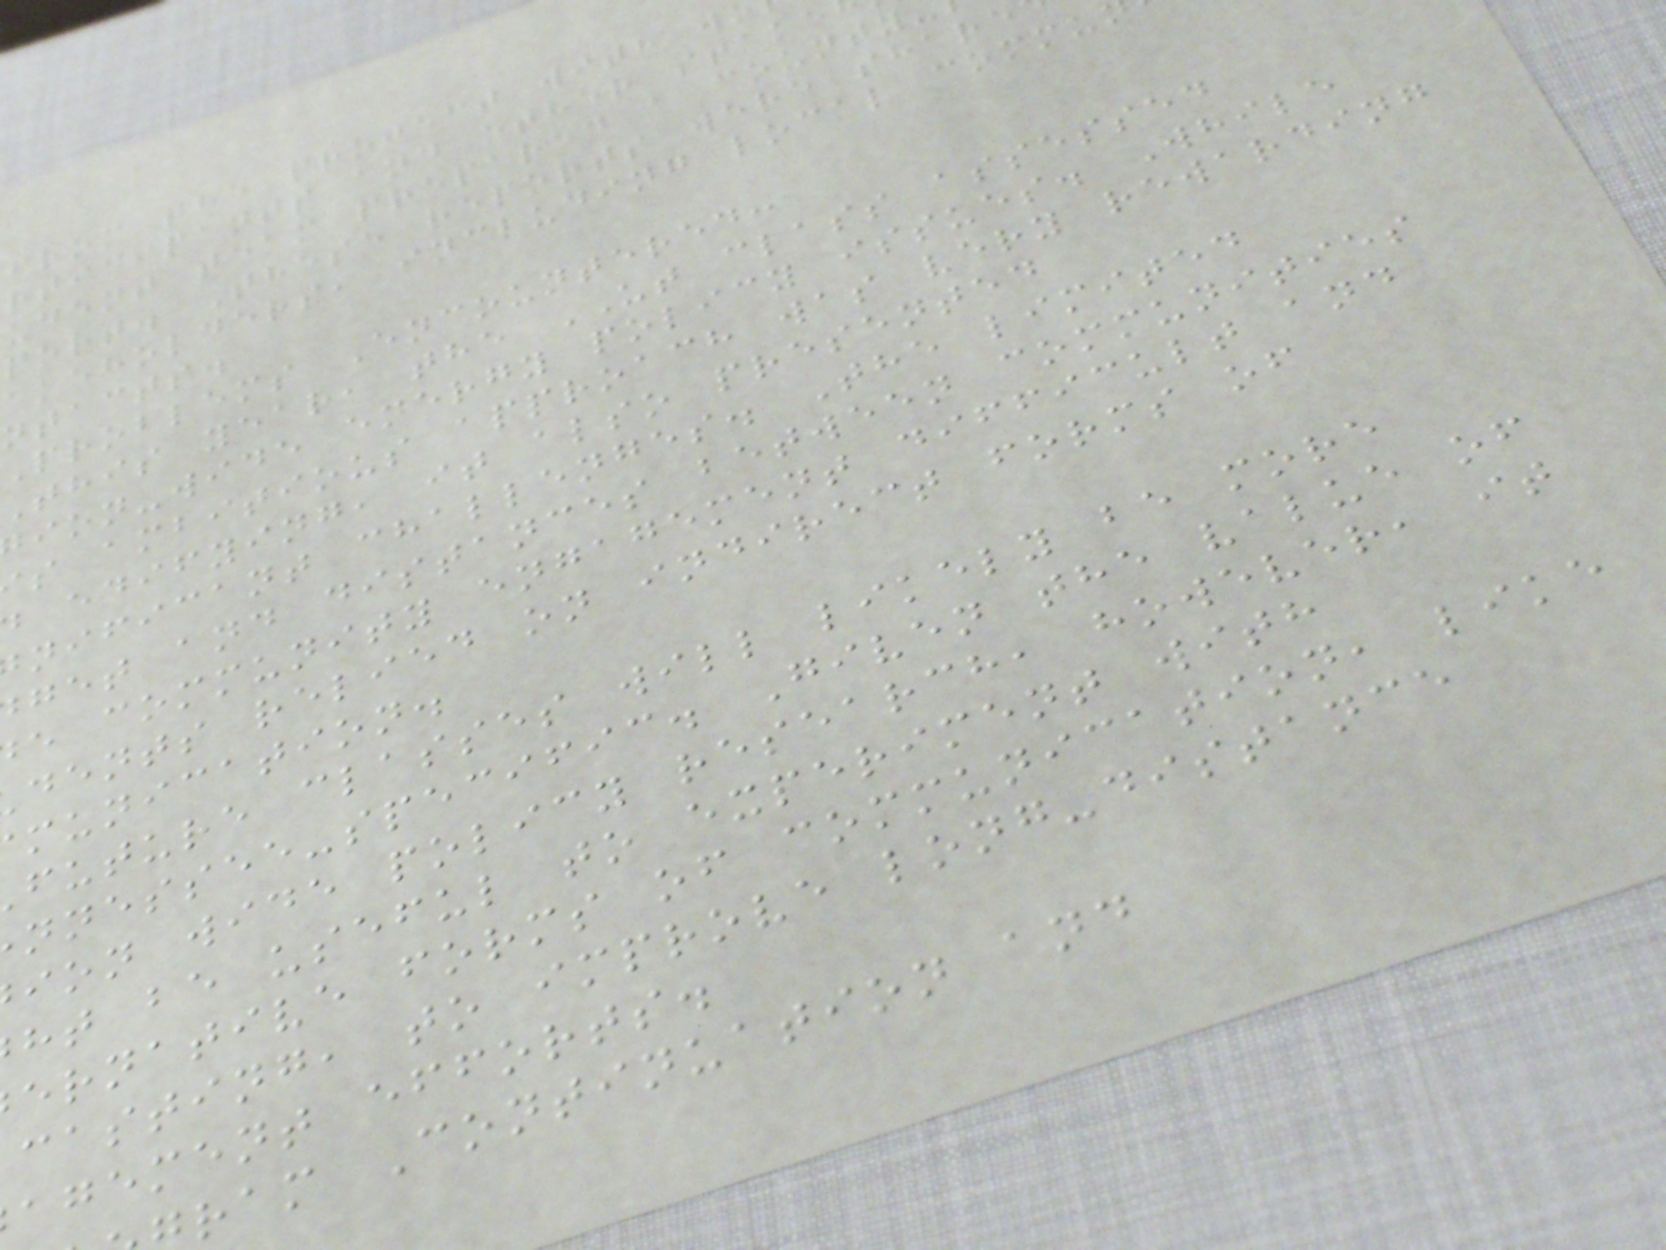from the project with w
rticipants and other stake
udent team prepared a county
port. These reports were share
akeholders, including local commu
ntacts.
Problems Encountered:
this year, the UT class assessed
ion-wide energy policy issues. While
s ambitious approach was very rewarding
edifying, it also presented
nificant challenges. The limited
get and distances between communities
e community engagement difficult and
dents relied on indirect forms of
munication.
future classes will likely be more
nnessee-specific. Given the value of
ion wide policy research, however, it
ht be useful to experiment with
ernative forms of communication, like
casting, to improve long-distance
agement efforts.
ram Continuation and
